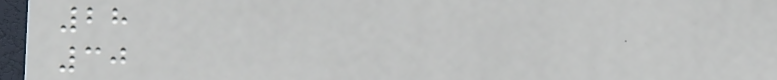28
30
